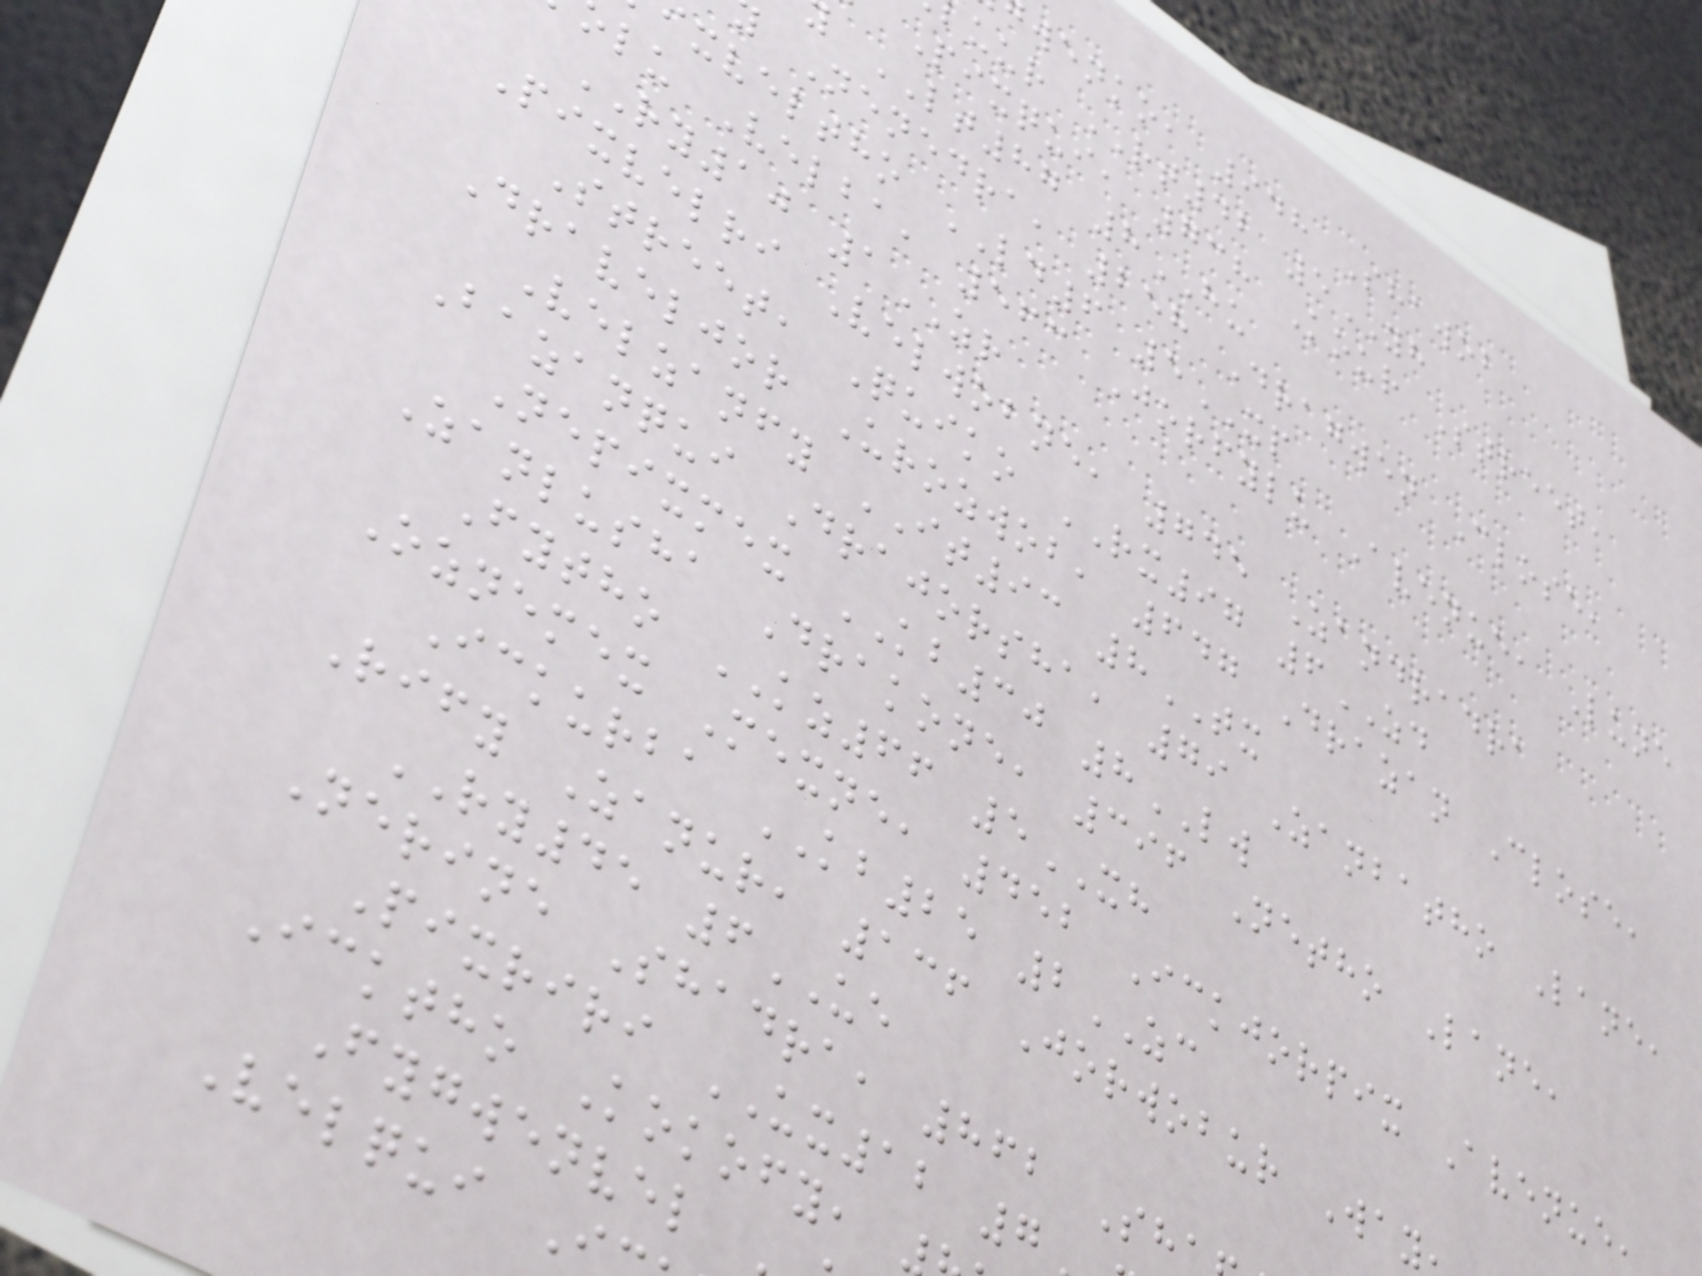wenko, 948 Shawob
uur RT42 5YH
Pixqui, 738 Kour Street,
LT87 8HU
Nenedra, 258 Dragwen Close,
xveltho LD6 5XP
lu Velba, 563 Jorfylu Avenue, Lune
RY10 1ZR
Pixvelri Velwobne, 745 Zandradra
Street, Quiko RX97 6ZD
Draveljor Urozwob, 647 Drazan Close,
Velzanfy IT93 8TX
Bazanqui Drajorsha, 79 Zanbatho Lane,
Nepixmex KB30 8LW
Zanlusha Drakone, 396 Netho Lane,
Fytho KZ66 5XH
Oznemex Mexne, 452 Ickjorpix Avenue,
Ickurba KB25 2ZC
Rify Zanur, 136 Jorwobur Way
RY45 6UE
Nerine Shadra, 862 Sh
Pixriri UX12 7
Icktho Kokofy,
Fygwenvel
Velqui I
